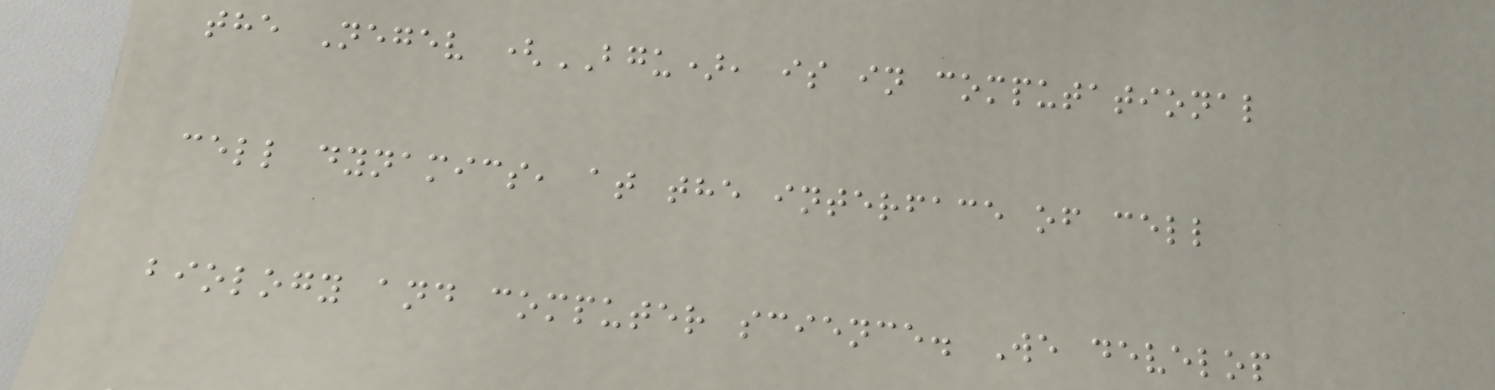the Negev (BGU), is in computational
cell dynamics, at the interface of cell
biology and computer science. We develop
